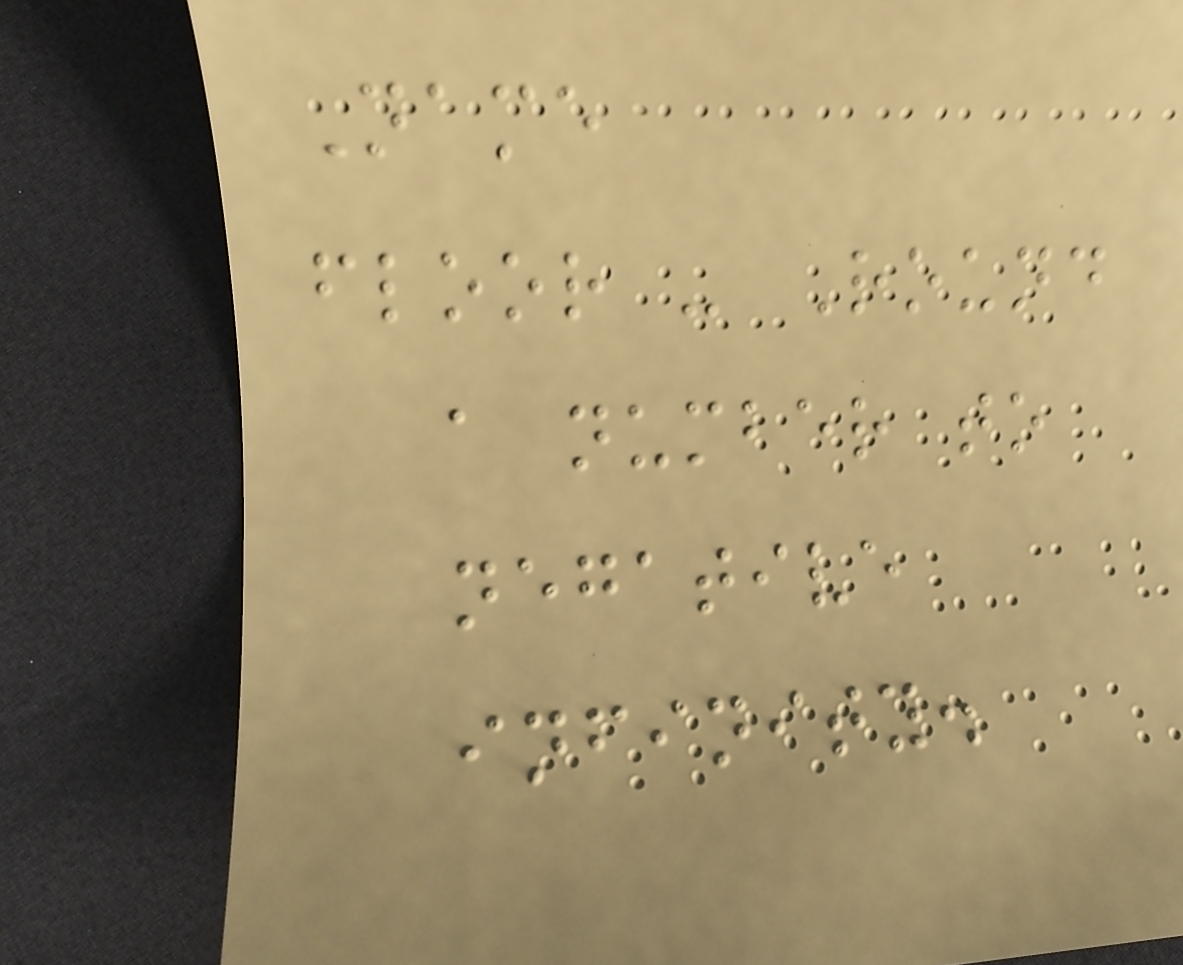Name
floor - Round
a number to
negative
infinity.
